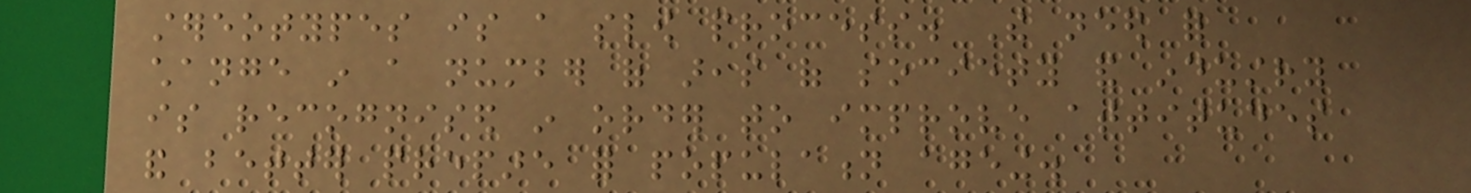stereotypes is a slow process. The need for
change in a number of areas of society and industry
is recognised in order to improve attitudes
and better prepare for population ageing.
